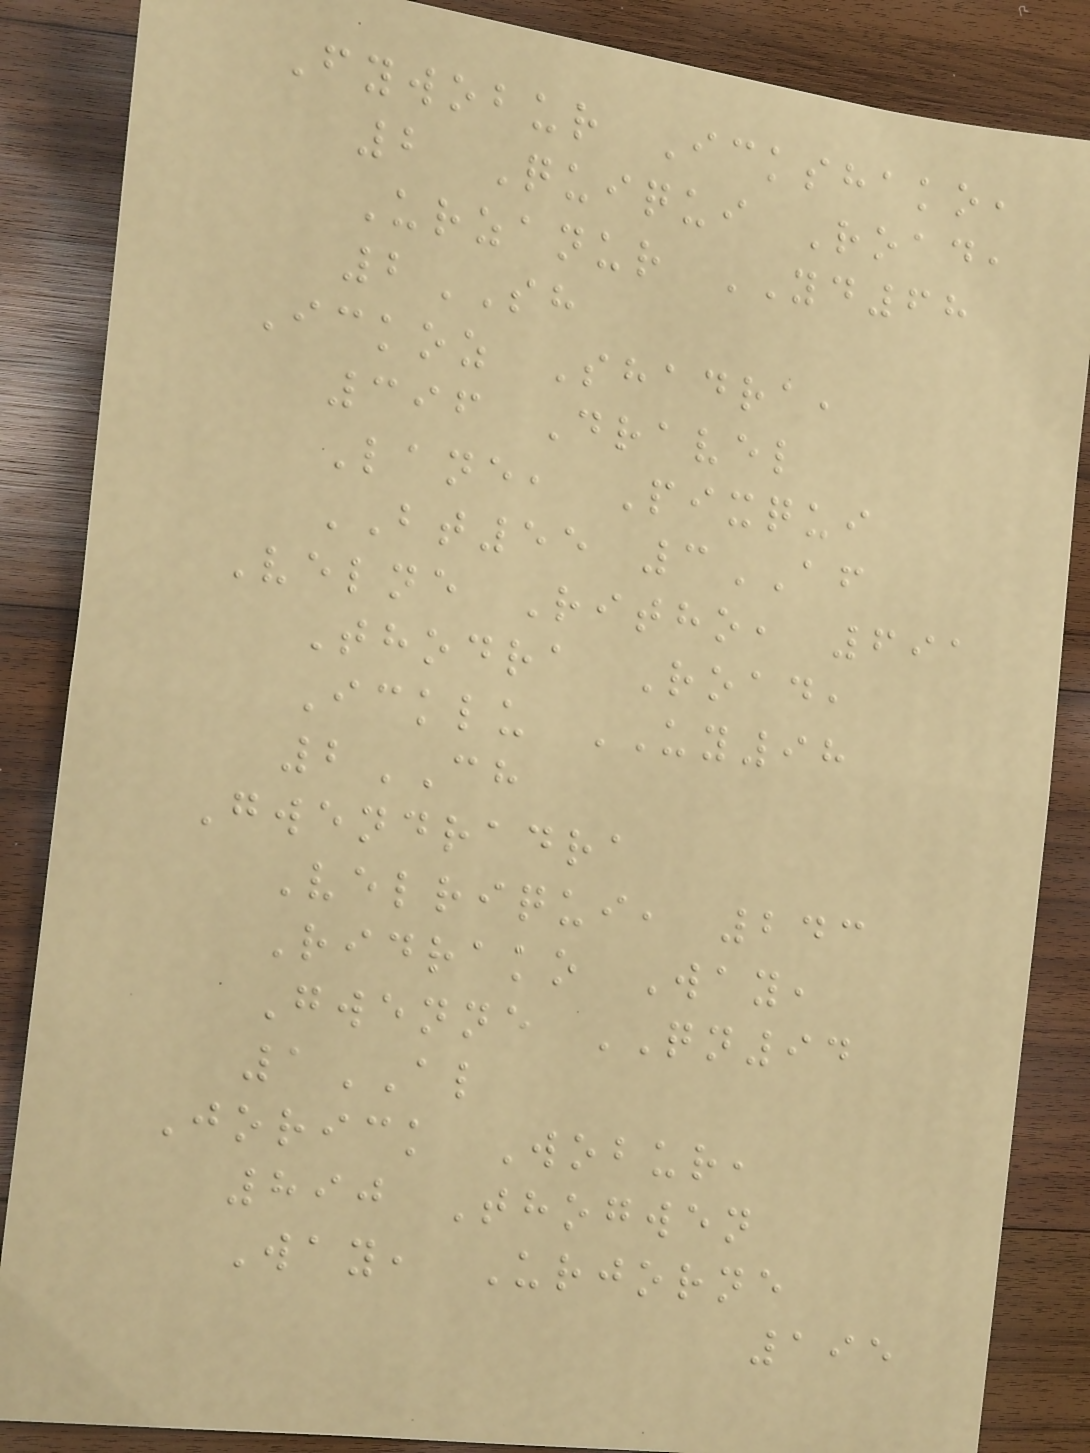Fywobur Ickshako,
2 Quiqui Road,
Urzanur YD68
2SH
Ickoz Shadra,
396 Dravel
Lane, Pixqui
BT55 3AF
Velne Ritho, 691
Thodra Road,
Icklu UY98
2CH
Gwendradra
Velriqui, 243
Ridrako Way,
Gwenne QN94
1AL
Jorick Wobur,
890 Thogwen
Way, Urjorne
195
